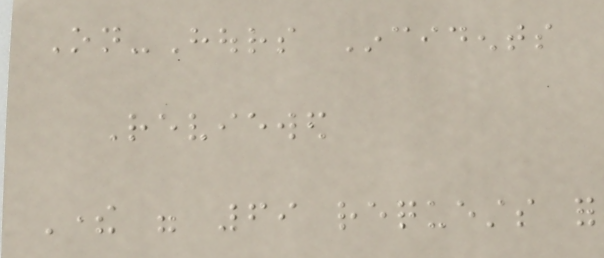On-Hours Incidents
Reviewed
There were 69 requests for
